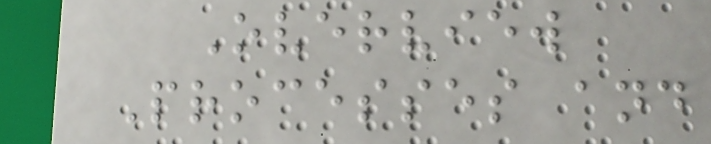Overview
Processes and
